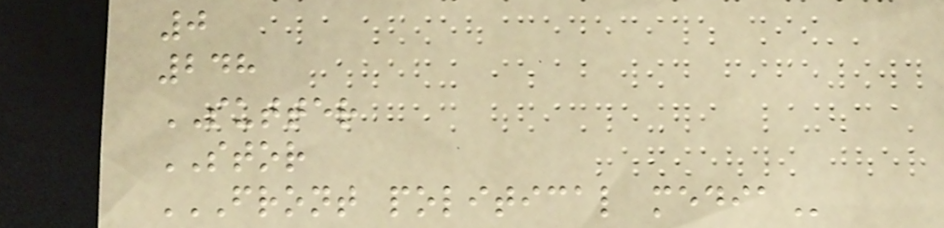0
248
SUTTER
STOR
FRONT POLITICAL MEDIA
